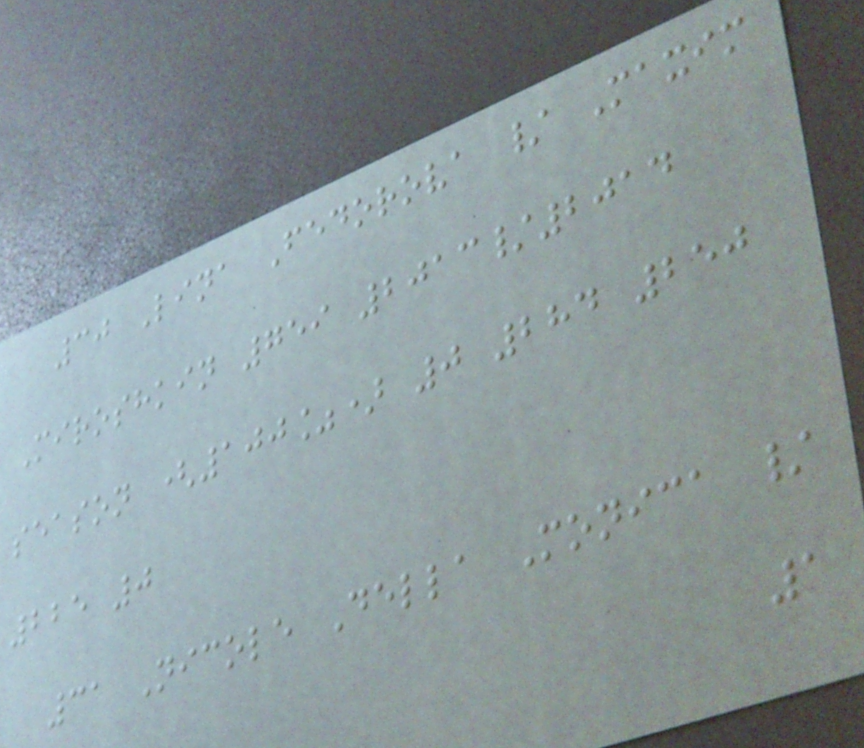30 Lina Fedorova / Maxim
Miroshkin 759 2013/2014
season (100%) 0 284 250
225 0
31 Nicole Della Monica /
1
